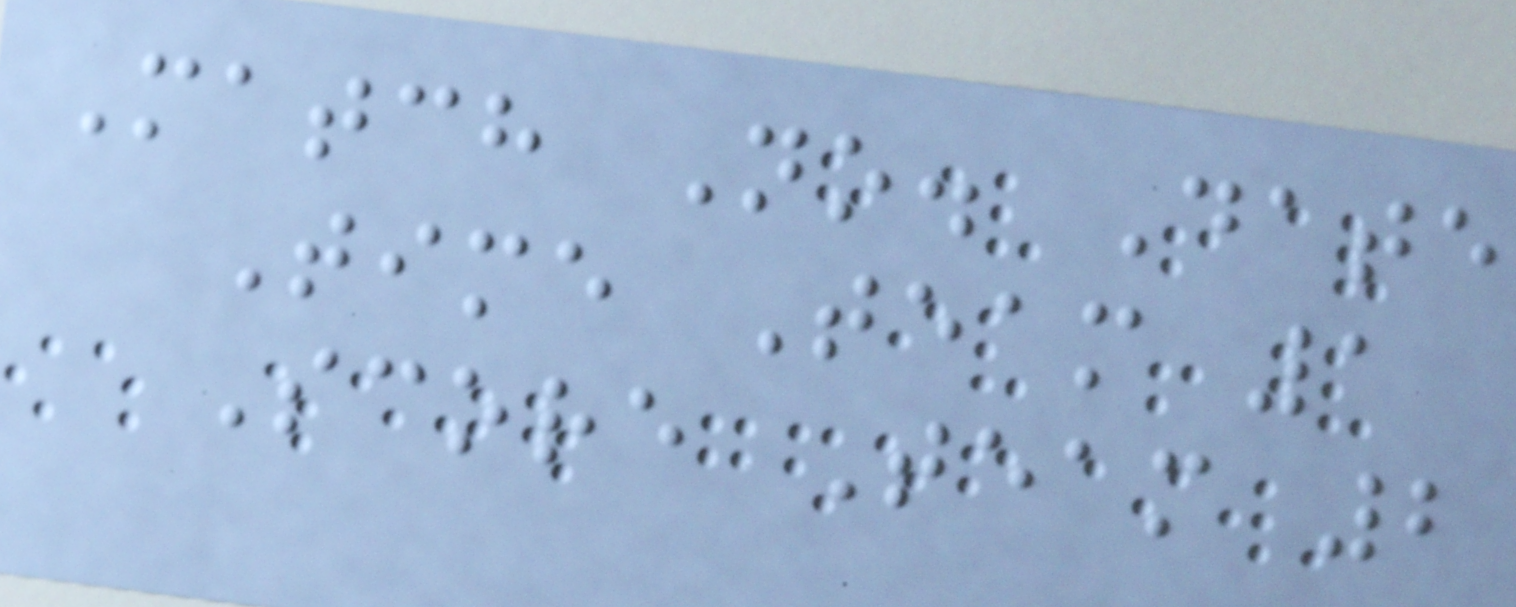Match No. Date
Time Team 1
Score Team 2
